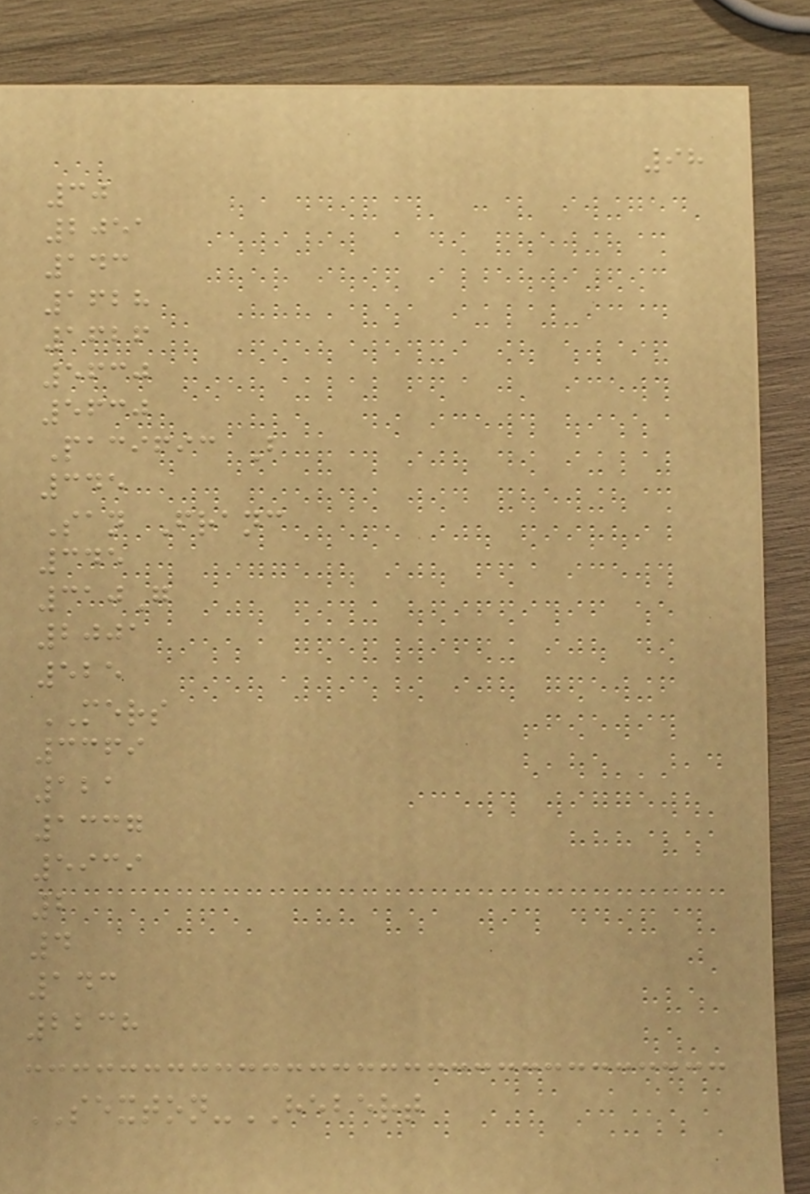98
30
2051
143
1628
1626
5630
5630
Pacific B
345
San Franc
345
310G
2001
525
MERS
3369
121
1337
5939
2
4
143
2238
SEXTON-HEBERT
